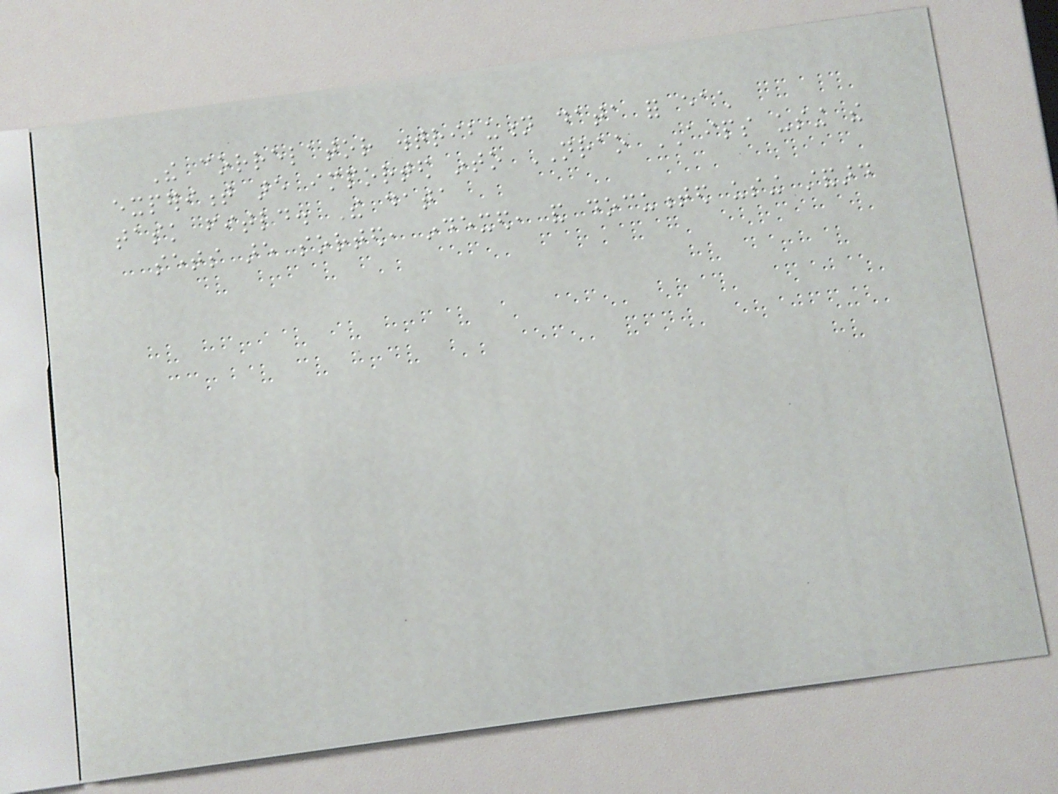The correlator distribution data for each
experiment are imported into NRAO AIPS using the
task fitld. The data
sets are sorted, indexed, and documented using standard
